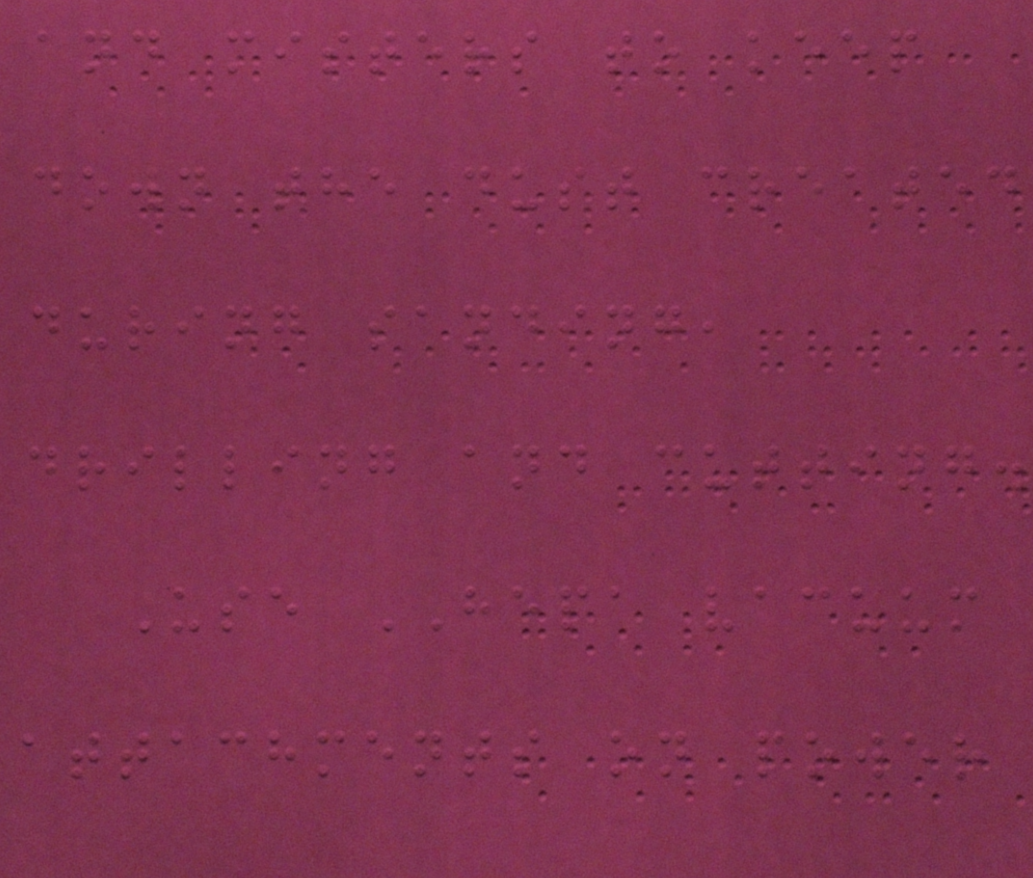and misters to keep
down the dust created
during sanding,
drilling and cutting.
Use HEPA vacuum
attachments on power
